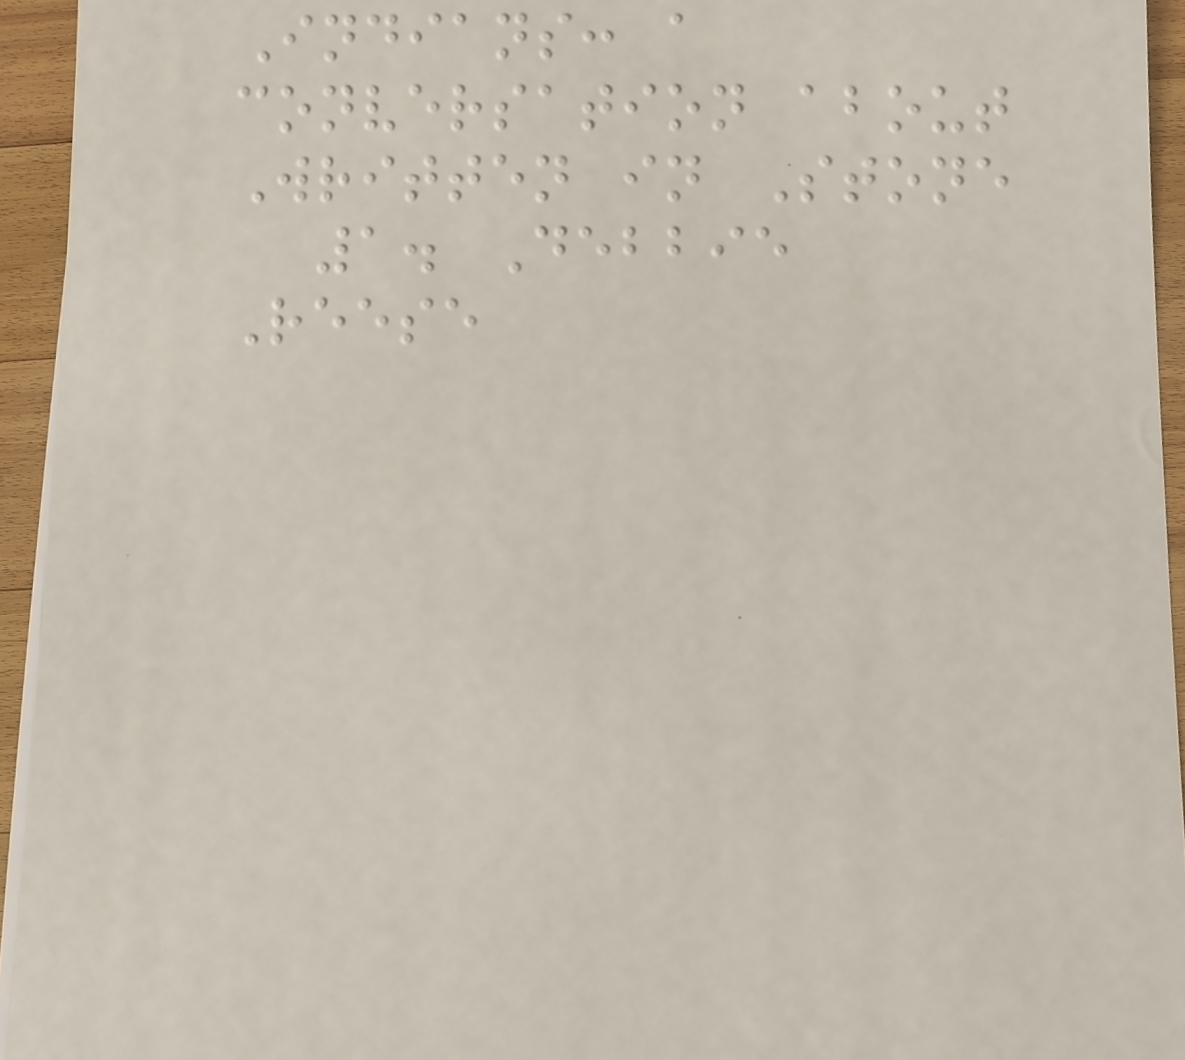Indians: a
conversation about
Written in Stone
1. Debbie
Reese
